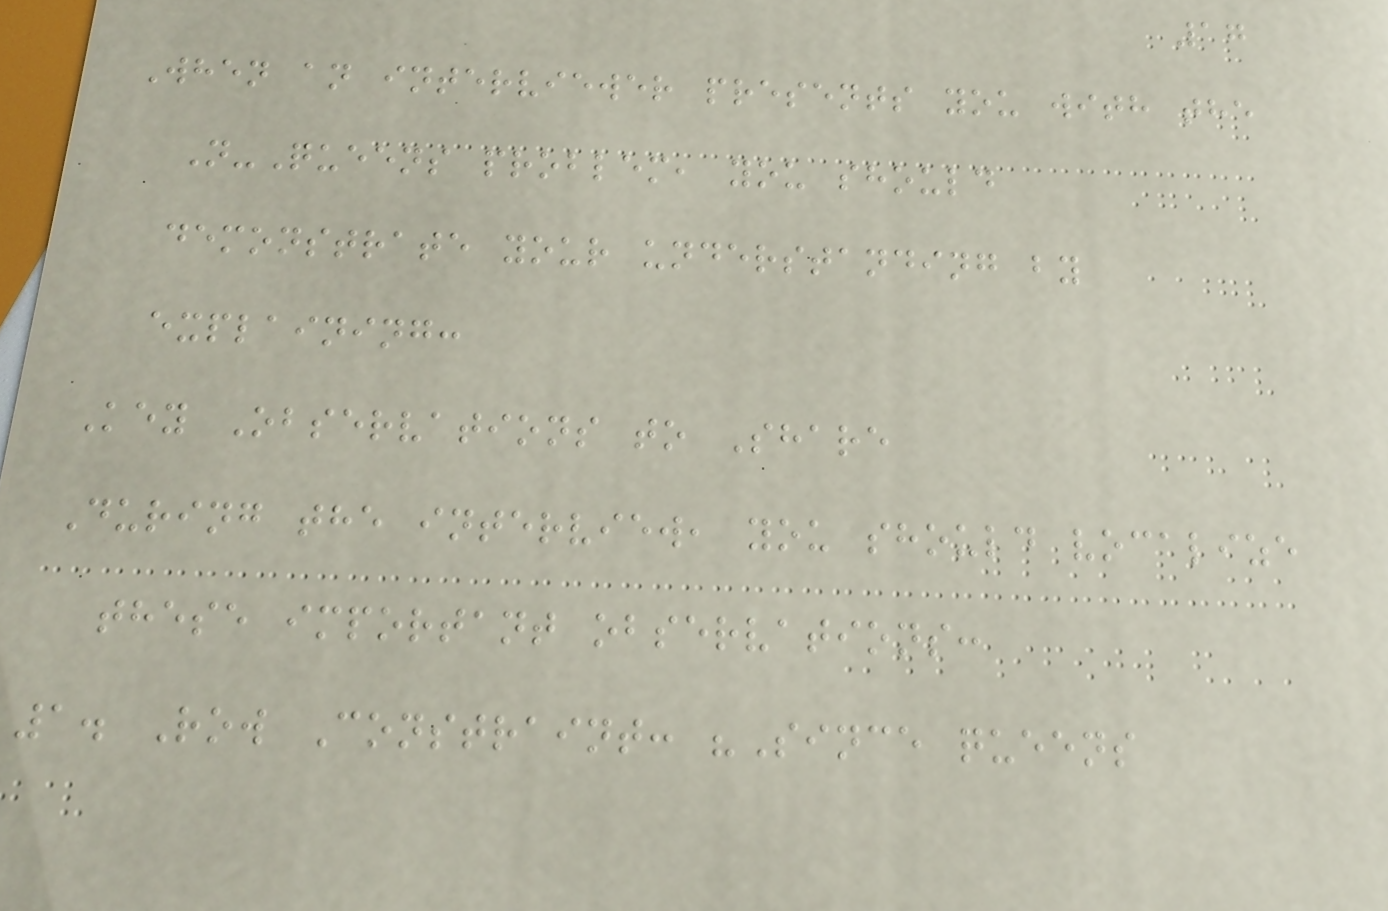17
When an interviewer presents you with the
N-Queens problem, you should
demonstrate your understanding by
explaining:
Key Observations to Share
During the interview, you should vocalize
these important observations:
1. Row Constraint: "Since queens
